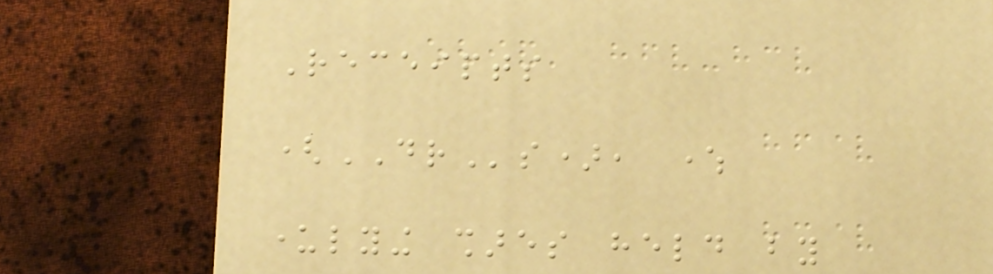Receipts
(DRs), where
underlying shares held by
